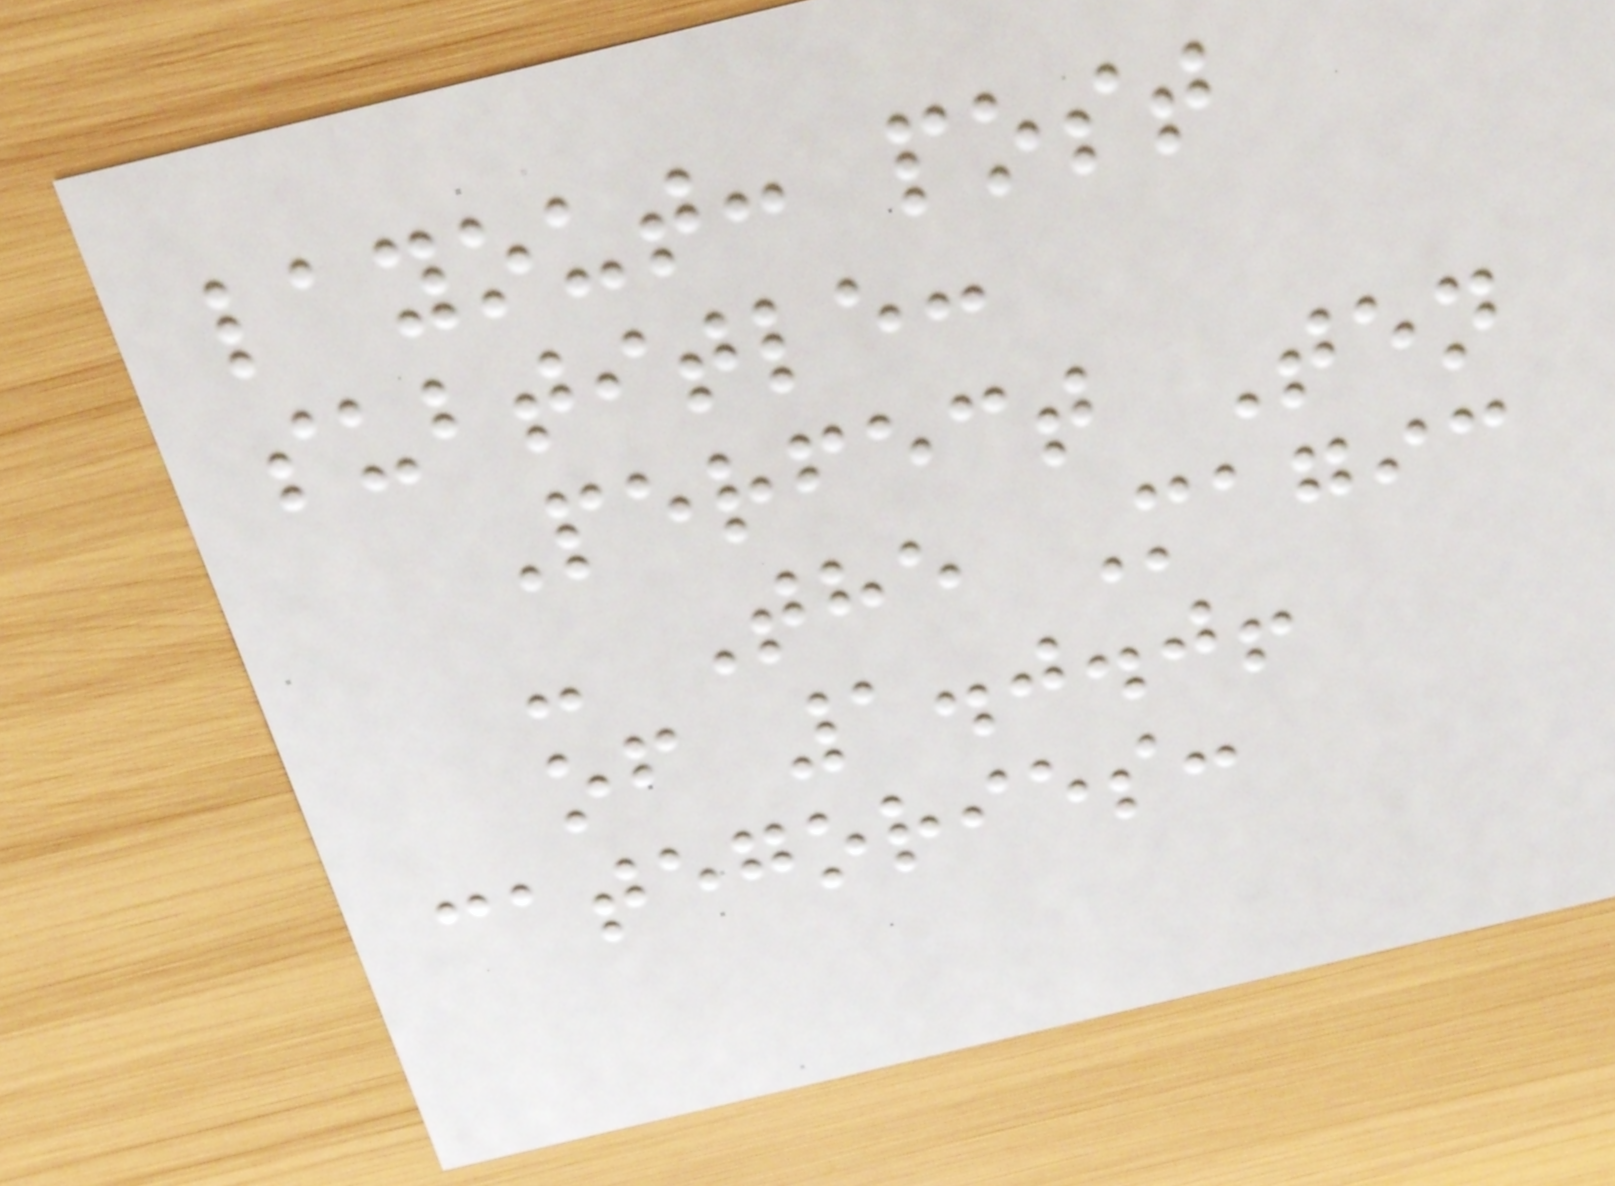layout: post
subtitle:
Perfect Ten
- The Magic
of 1.0.0!
categories:
